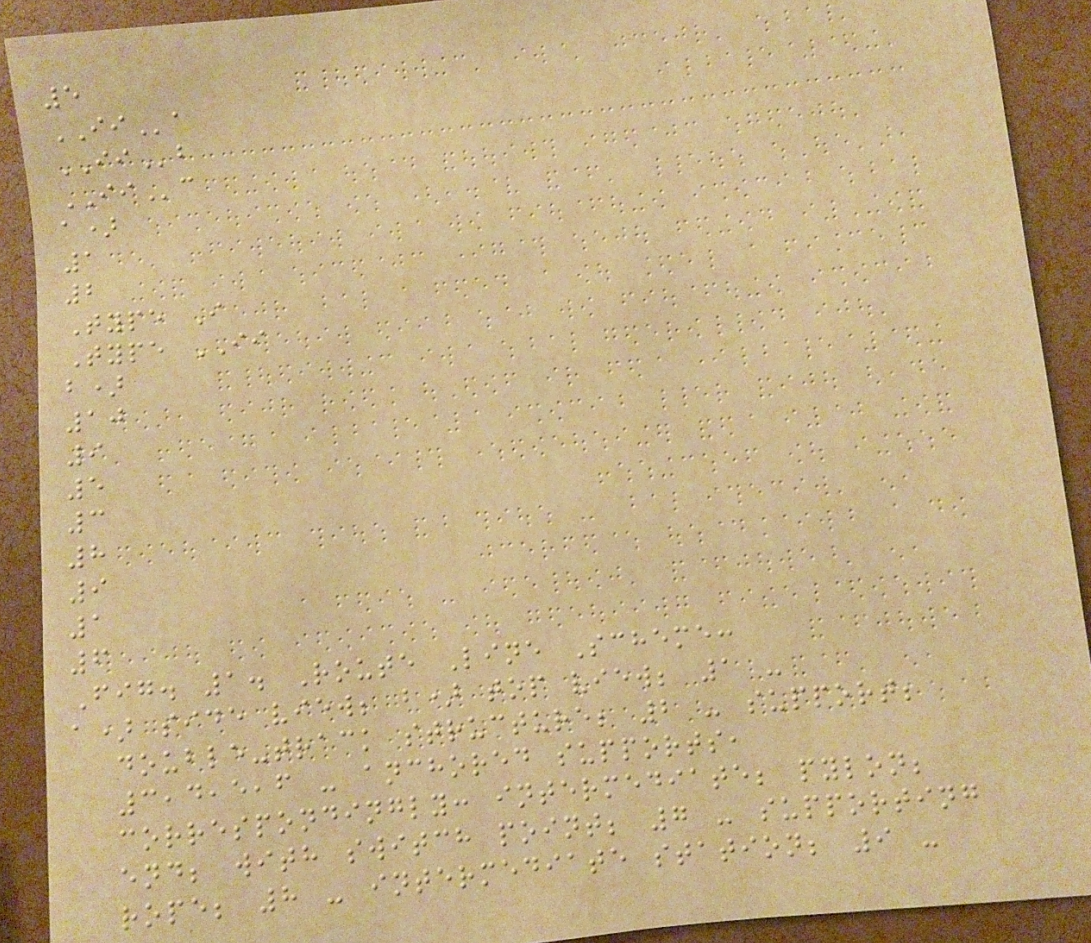5
IIa
IIb
IIc
a)
1
2
Type I
Type II
b)
10
9
5
3
8
9
1
6
Fig. 1. Route Line Scheme:
a) side view; b) top view; 1 -
double-track structure; 2 - support;
3,4,5,6 - anchored supports,
correspondingly: intermediate; pylon;
end; with switch point; 7 - supporting
rope; 8 - intermediate station; 9 -
